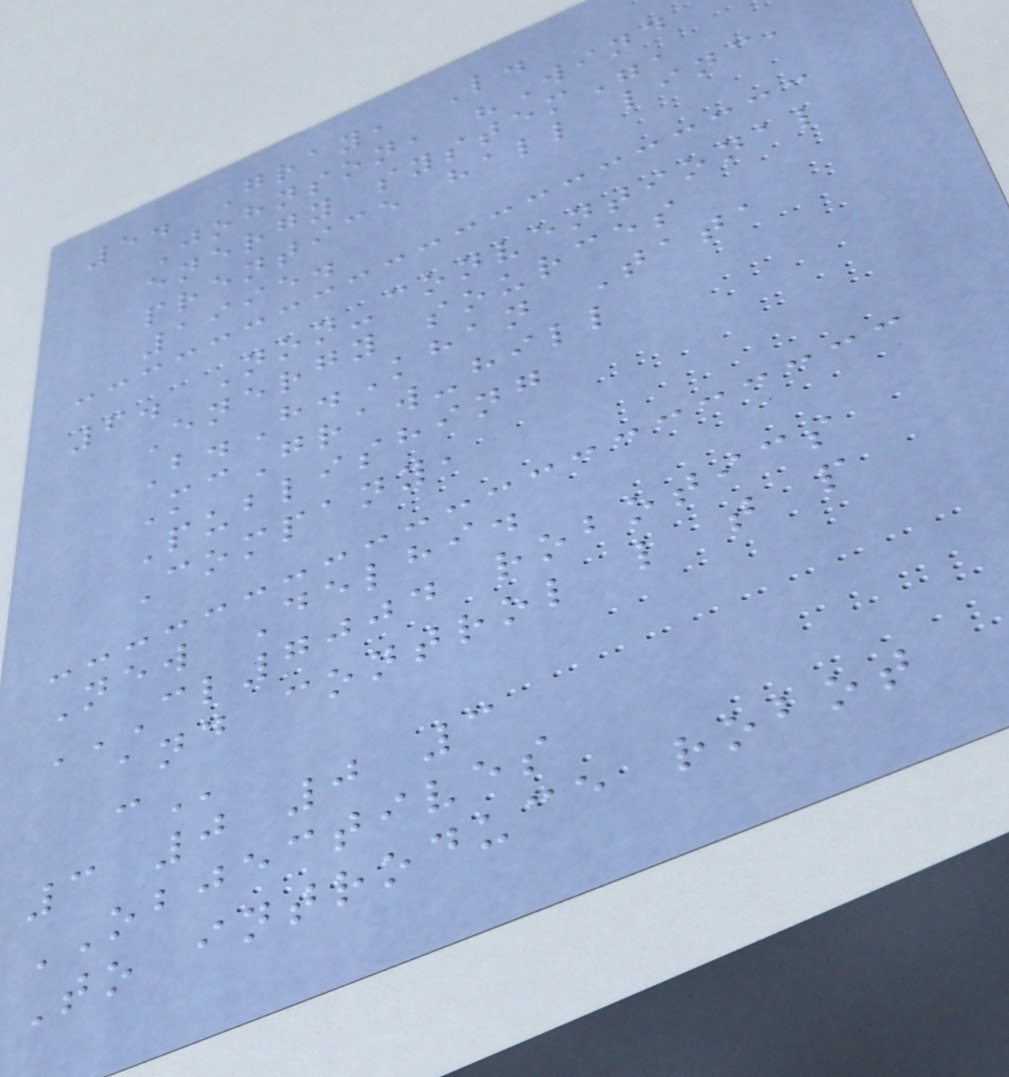5. Gray, L.
Johnson, "Wind
energy system",
prentice hall linc,
1995.
6. Non-conventional
Energy sources
B.H.Khan Tata
McGraw-hill
Publishing
Company,
New Delhi.
CL7004 ROBOTICS
AND CONTROL L T P
C
3 0 0 3
OBJECTIVES
To introduce robot
